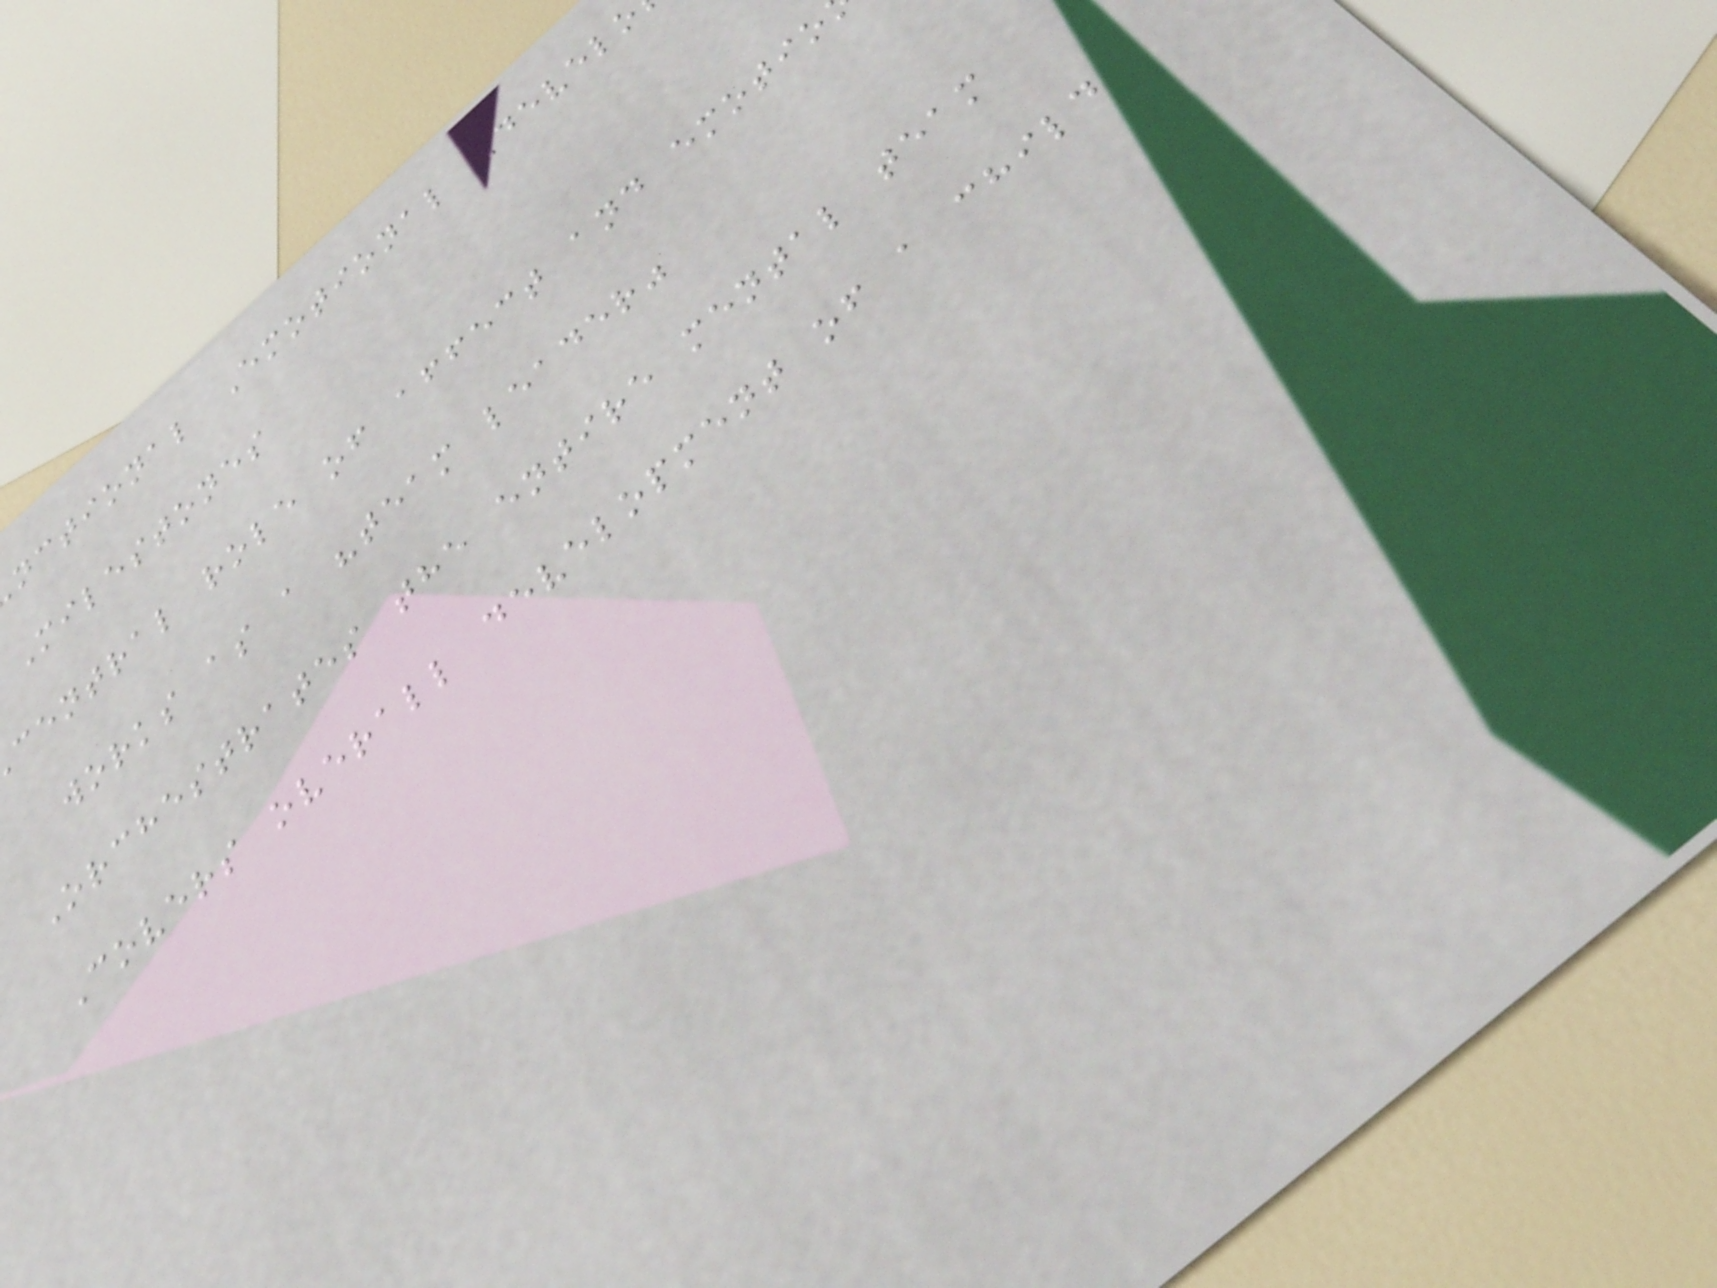nctional Emotional Develo
Milestones
central role of affect and emotio
works as a "team leader"
Orchestrates the entire mental team
Covers overall development of a child
